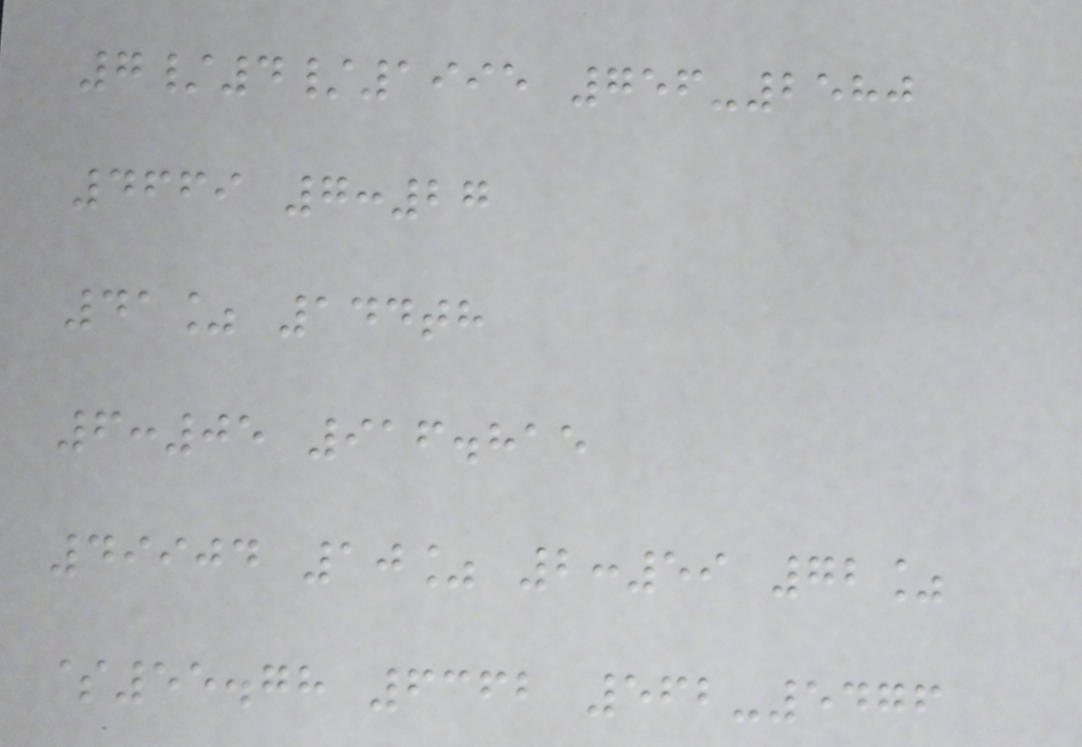7/4/1995 756-2580
4669 7:27
41% 144th
6:05 916.815
49904 10% 2:59 72%
$55.78 6362 562-5476
